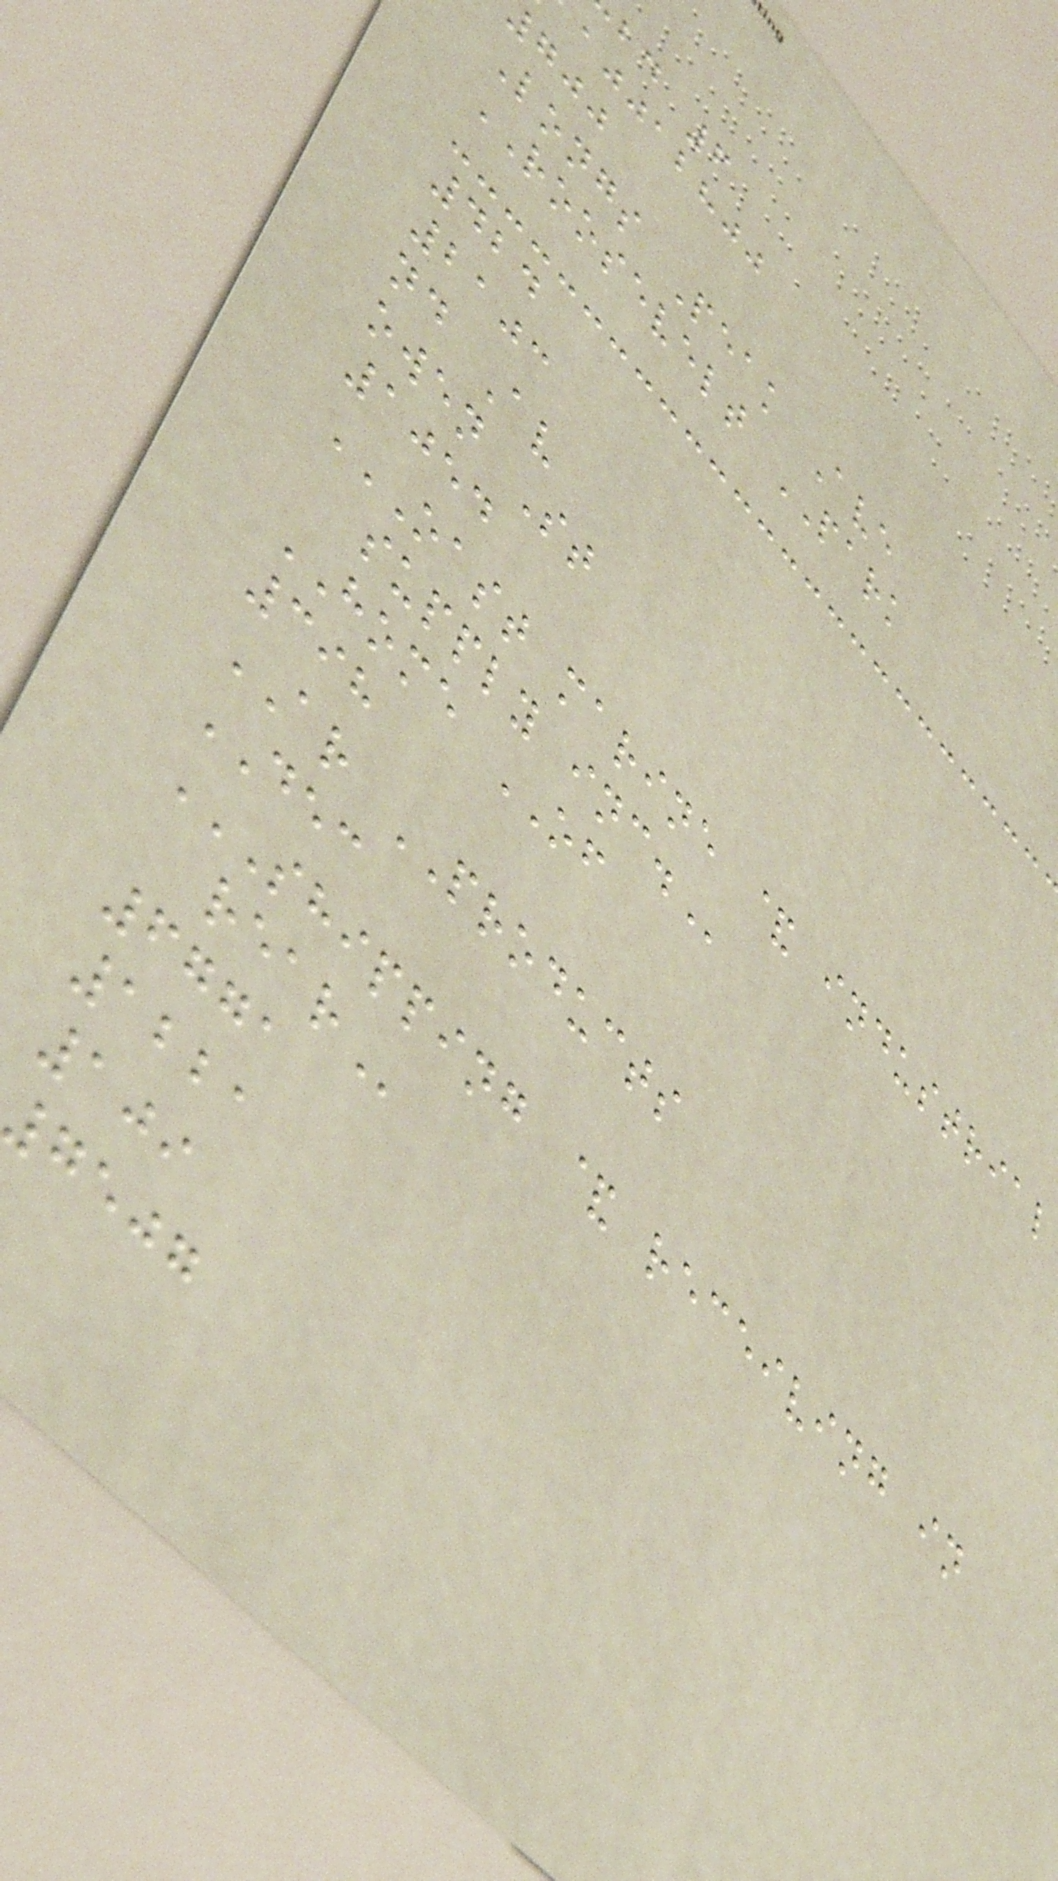bd 6
ajjabhjj
Longs Peak Ave
ROOSEVELT PARK
424
2103
nd Av
owen St
1054
OAST MARINE & INDUSTRIAL
supply
HOME OF
398
AR PRODUCTS
DEC
SHIPPING & RECEIVING IN
6771
1221
109
gejg
